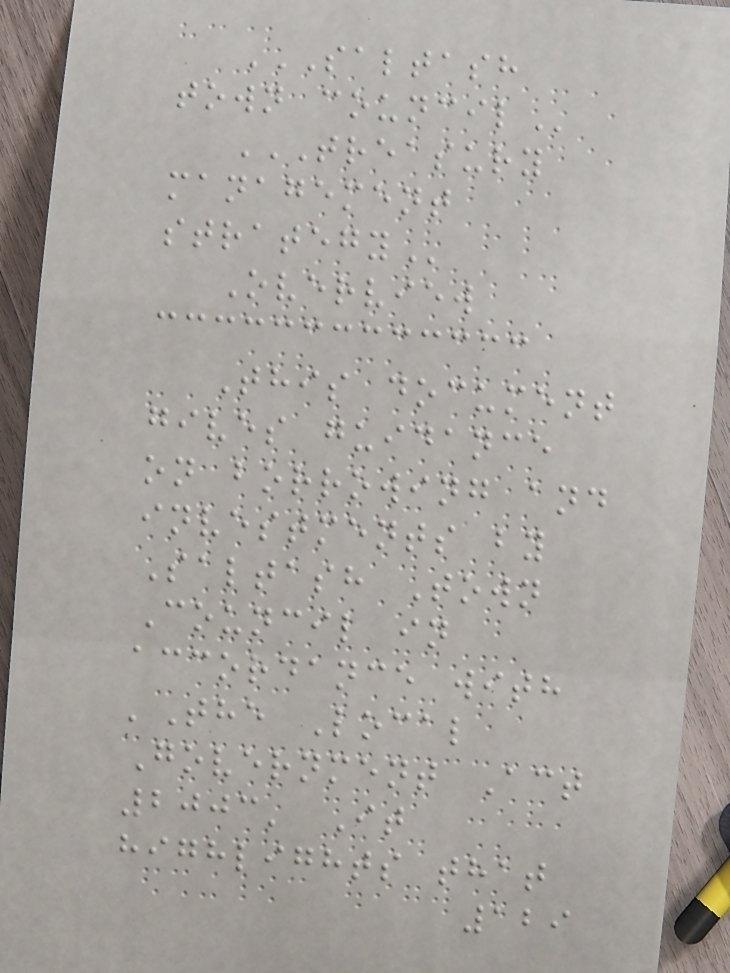SALTASH
TOWN COUNCIL
TREASURY
MANAGEMENT
STRATEGY
Overview
This document
gives guidance
on borrowing and
investments by
Saltash Town
Council in
accordance with
'The Local
Government Act
2003' It
highlights that
129
